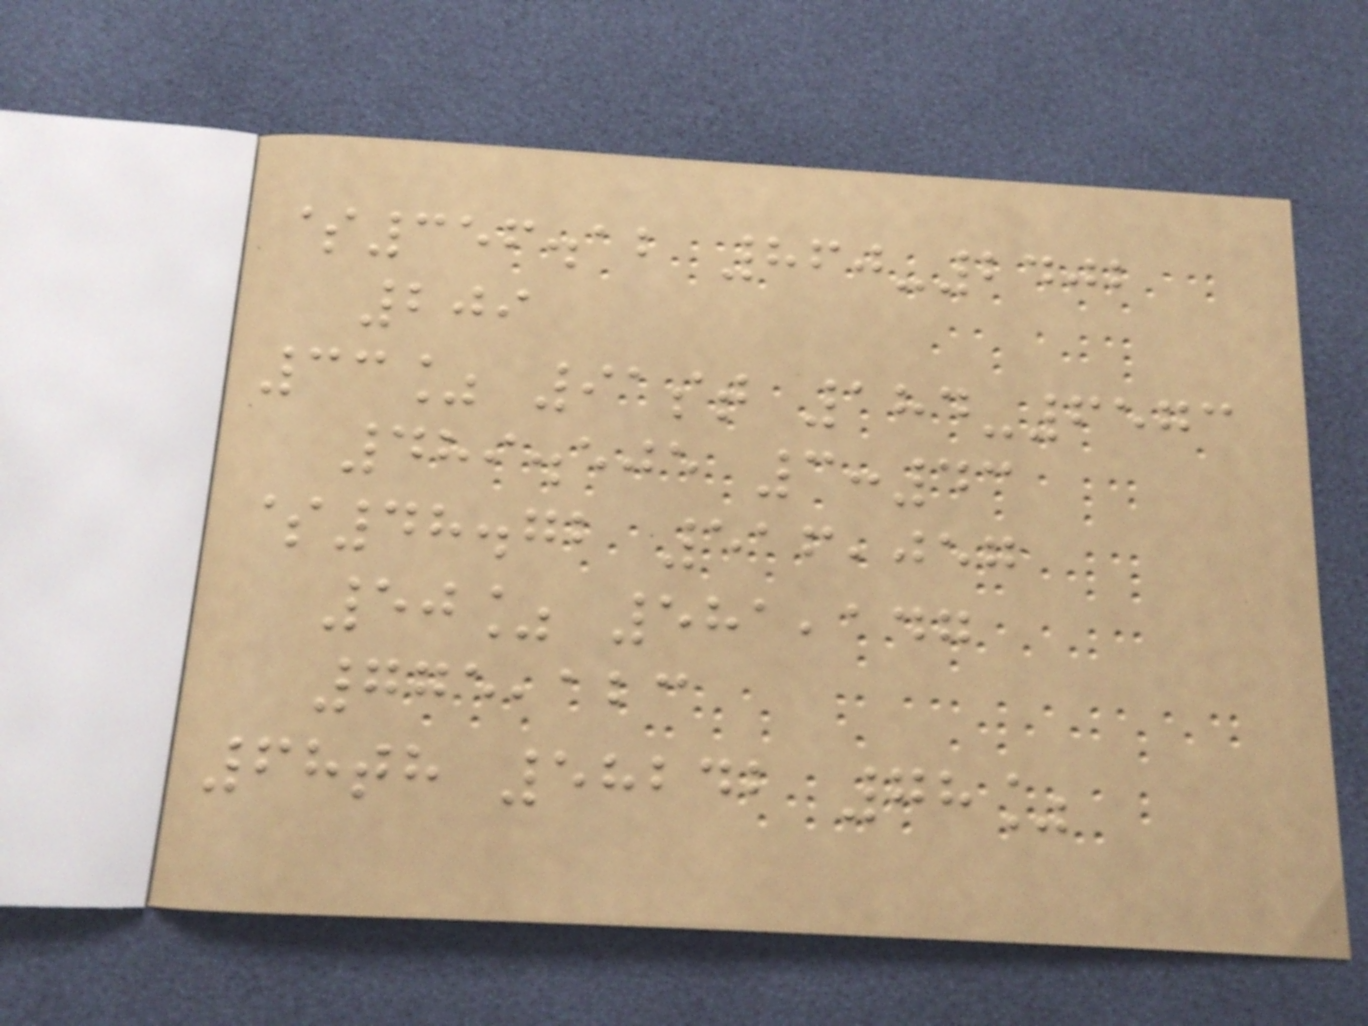$356.12 860-2402
209
33% 91st 184-6573
489.505 3:43
$48.72 516,057
50% 581,147
775,123
68th 58242 78%
